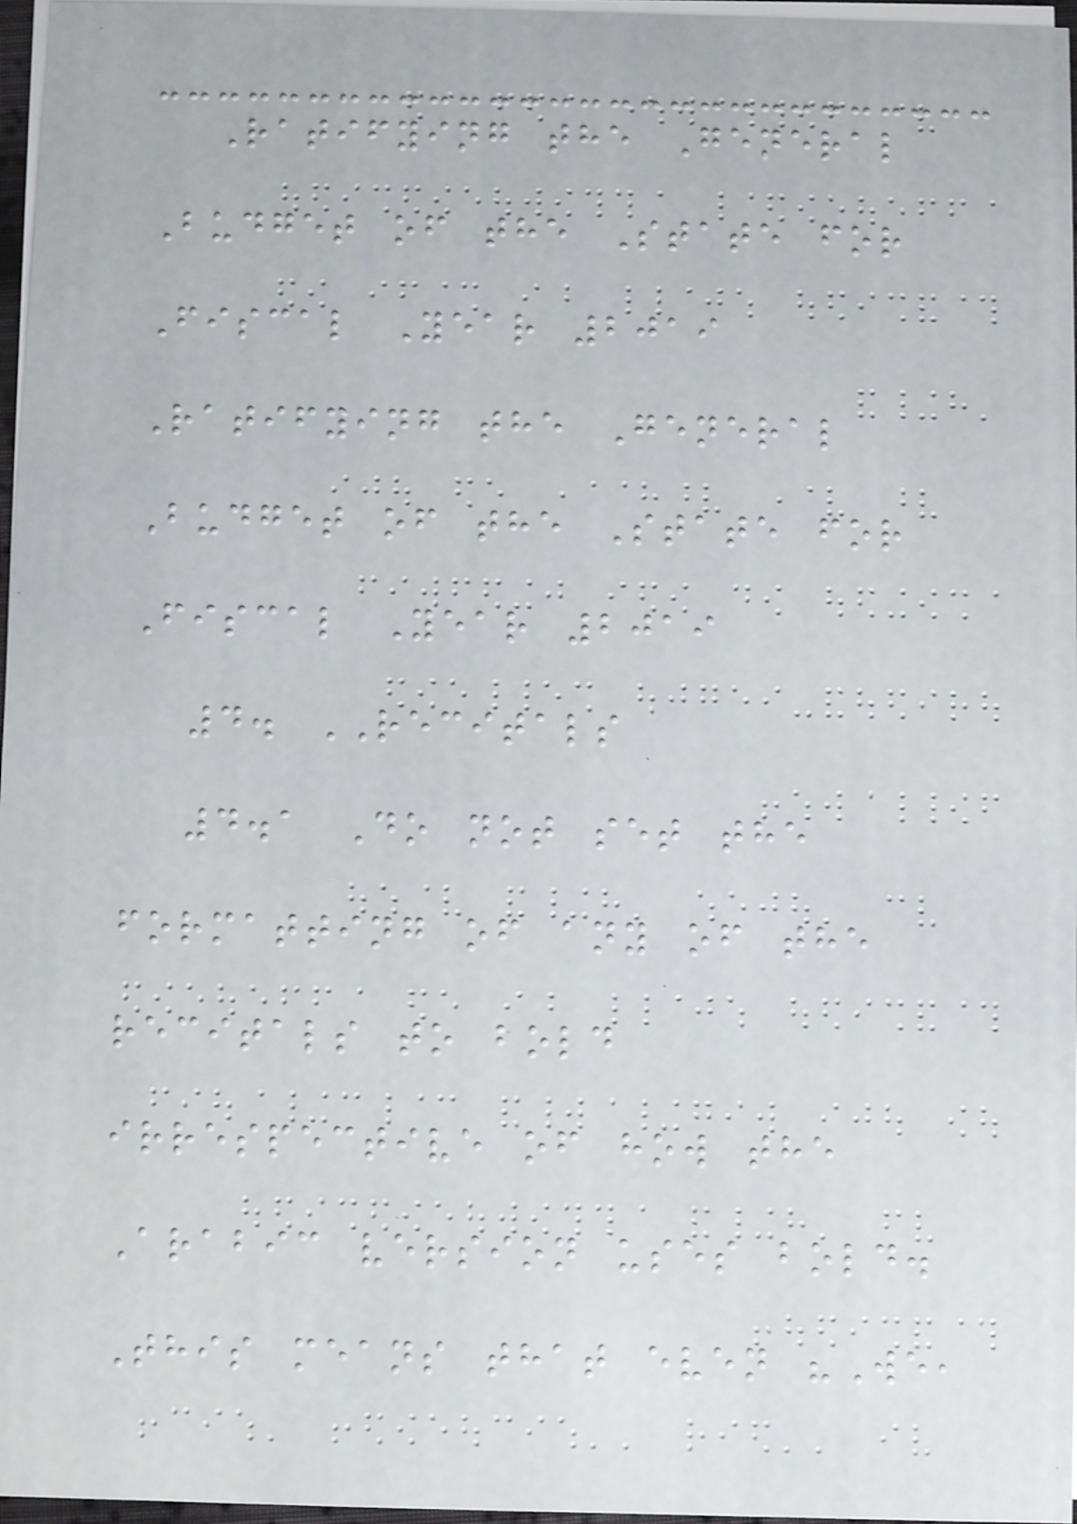Ratifying the General
Budget of the State for
Fiscal Year 2019
Ratifying the General
Budget of the State for
Fiscal Year 2019
4. RECITALS
4.1 Do not set the
formatting of any of the
recitals to bold
irrespective of how the
Arabic version uses bold.
This means that even "We,
